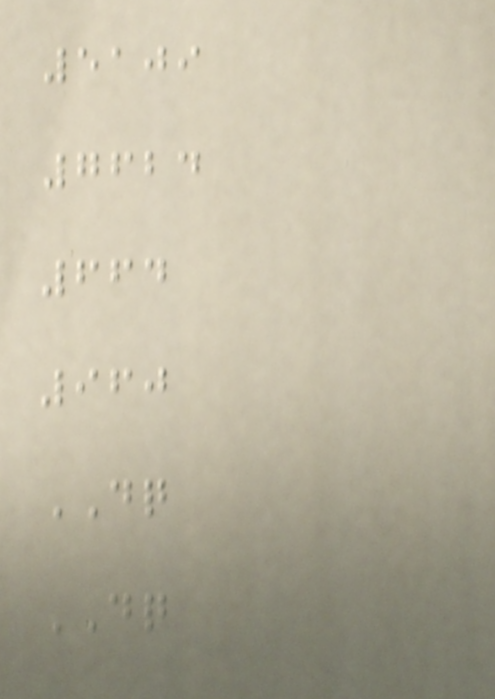5109
7624
664
960
DQ
DQ
